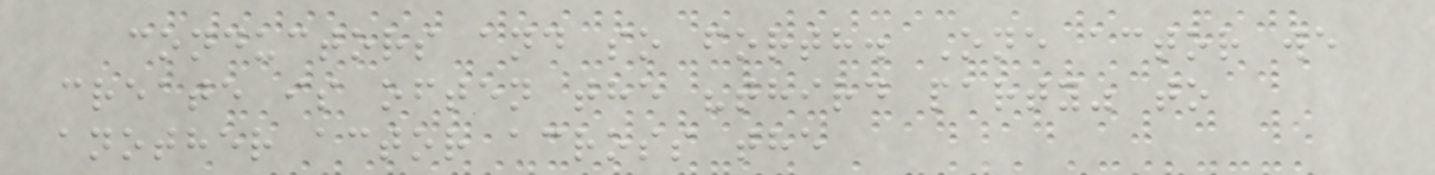conductors and so forth. One actor we
create is often the "third party" to
another actor across the
